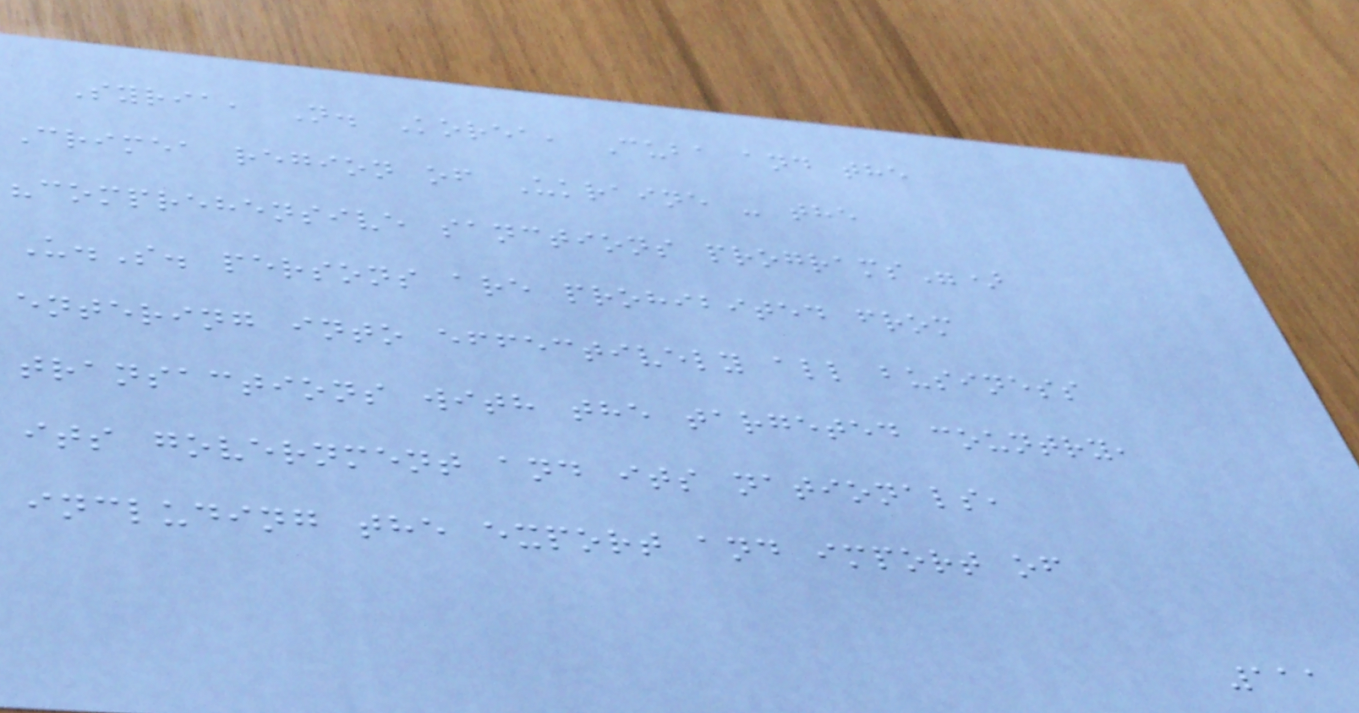Syria, N. Korea, Cuba and the
Crimea region of Ukraine - the
"comprehensive sanctions programs")
U.S. persons are prohibited from
entering into effectively all business
transactions with the targeted country,
its government and its nationals,
including the export and import of
111
